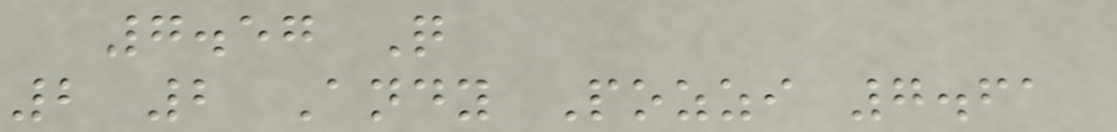7.57 Q
2 2 Andy Pozzi 7.61
